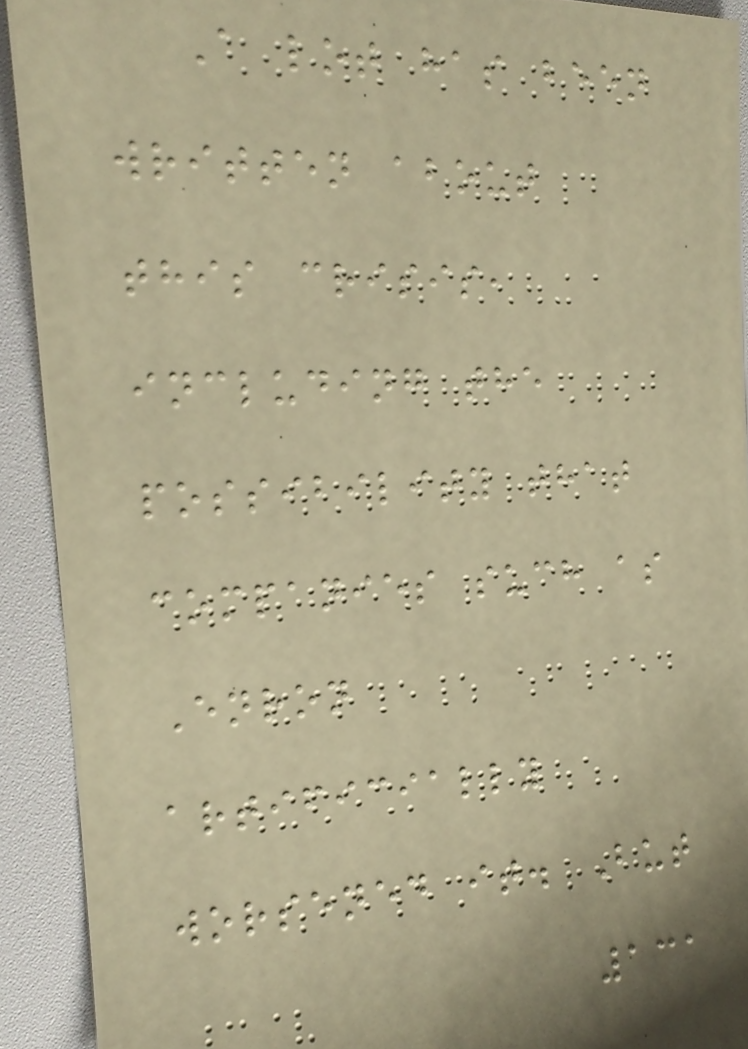A lot has been
written about
this crisis,
including the
possibility that
companies such as
Enron
artificially
worsened it. But
131
